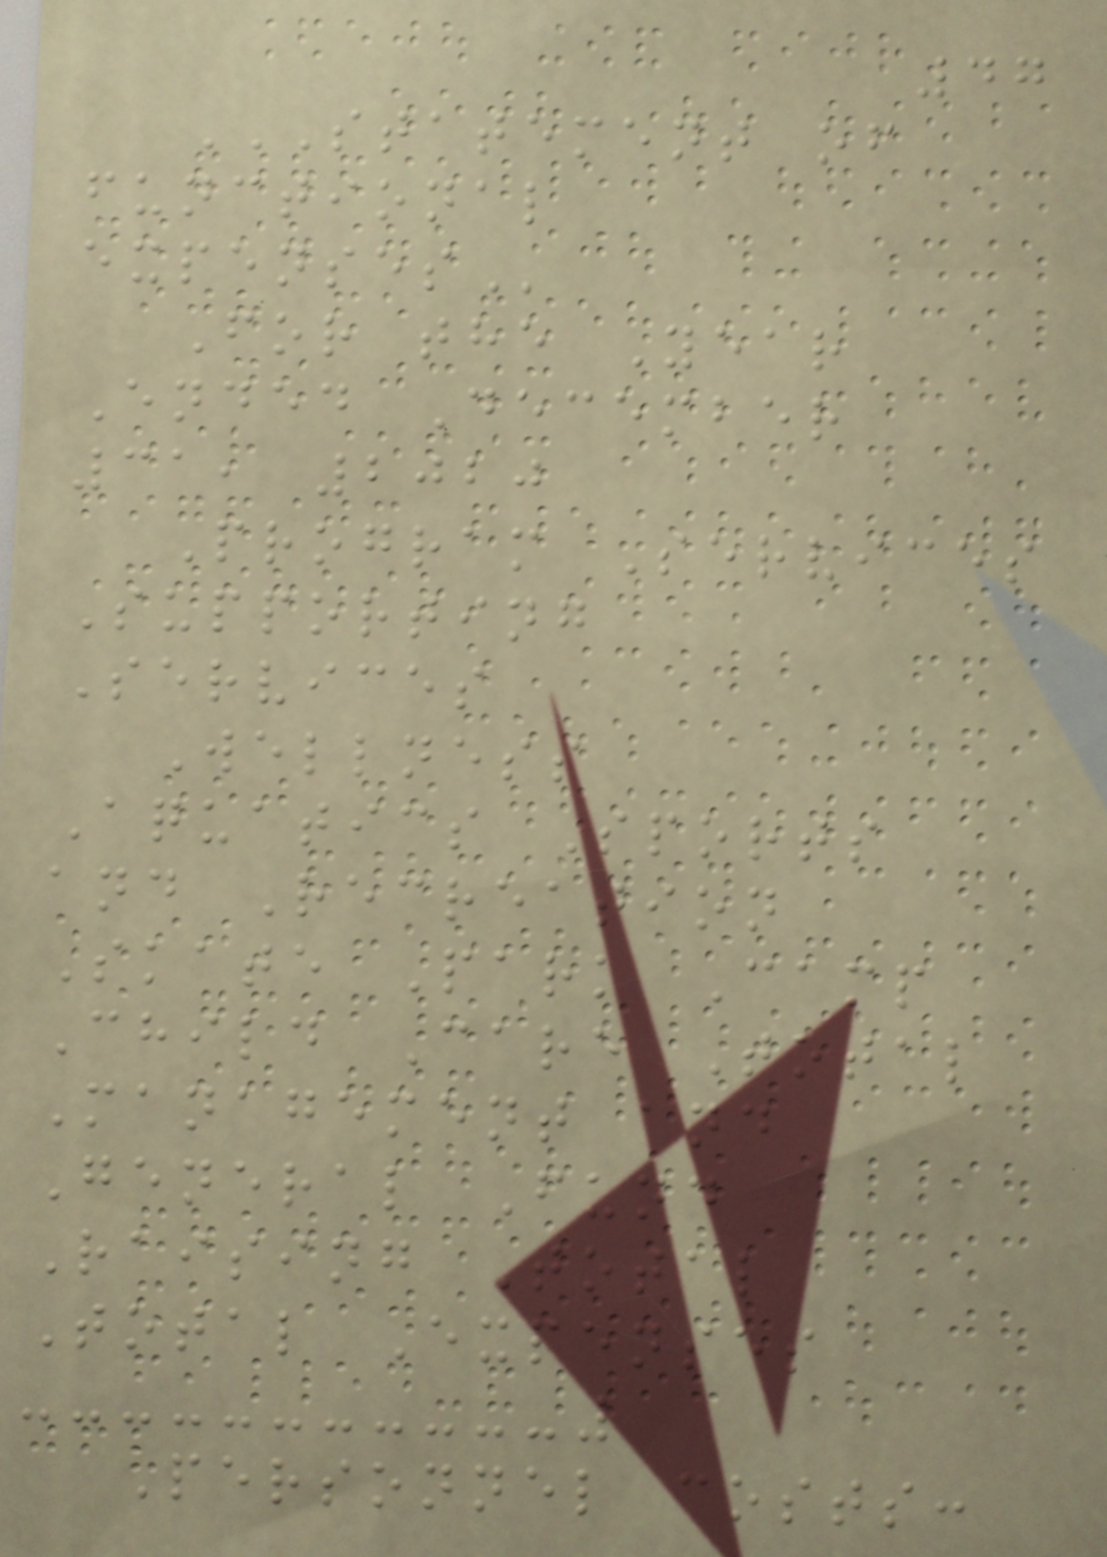47
STATEMENT OF
FUNCTIONAL
EXPENSES
For the Year
Ended December
31, 2020
Program Services
Supporting
Services
Wellness
Aquatics Sports
and Recreation
Skate Park Camp
Child Care Total
Management and
General Fund
Raising Total
Total Expenses
Personnel costs:
